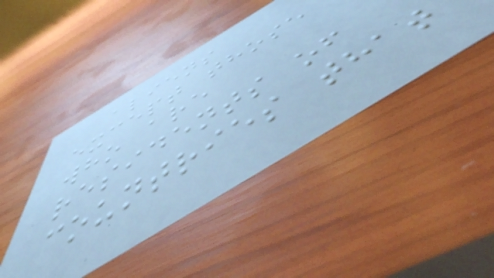aliens
except those
who are
residents of
countries that
